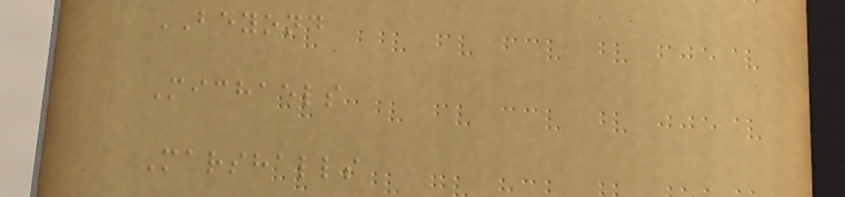BEYOND
Michaels
Marshalls
